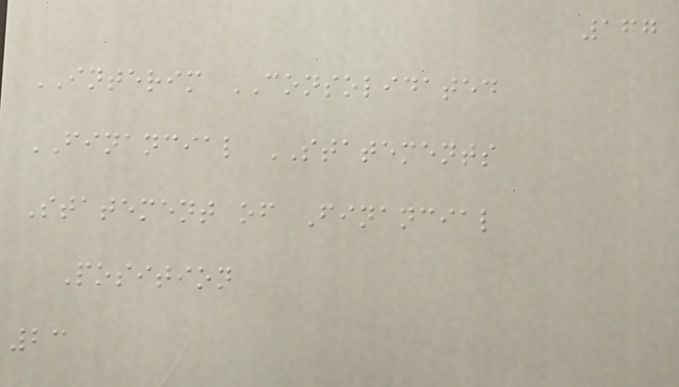167
INTERIM CONSOLIDATED
FINANCIAL STATEMENTS
Statement of Financial
Position
23
